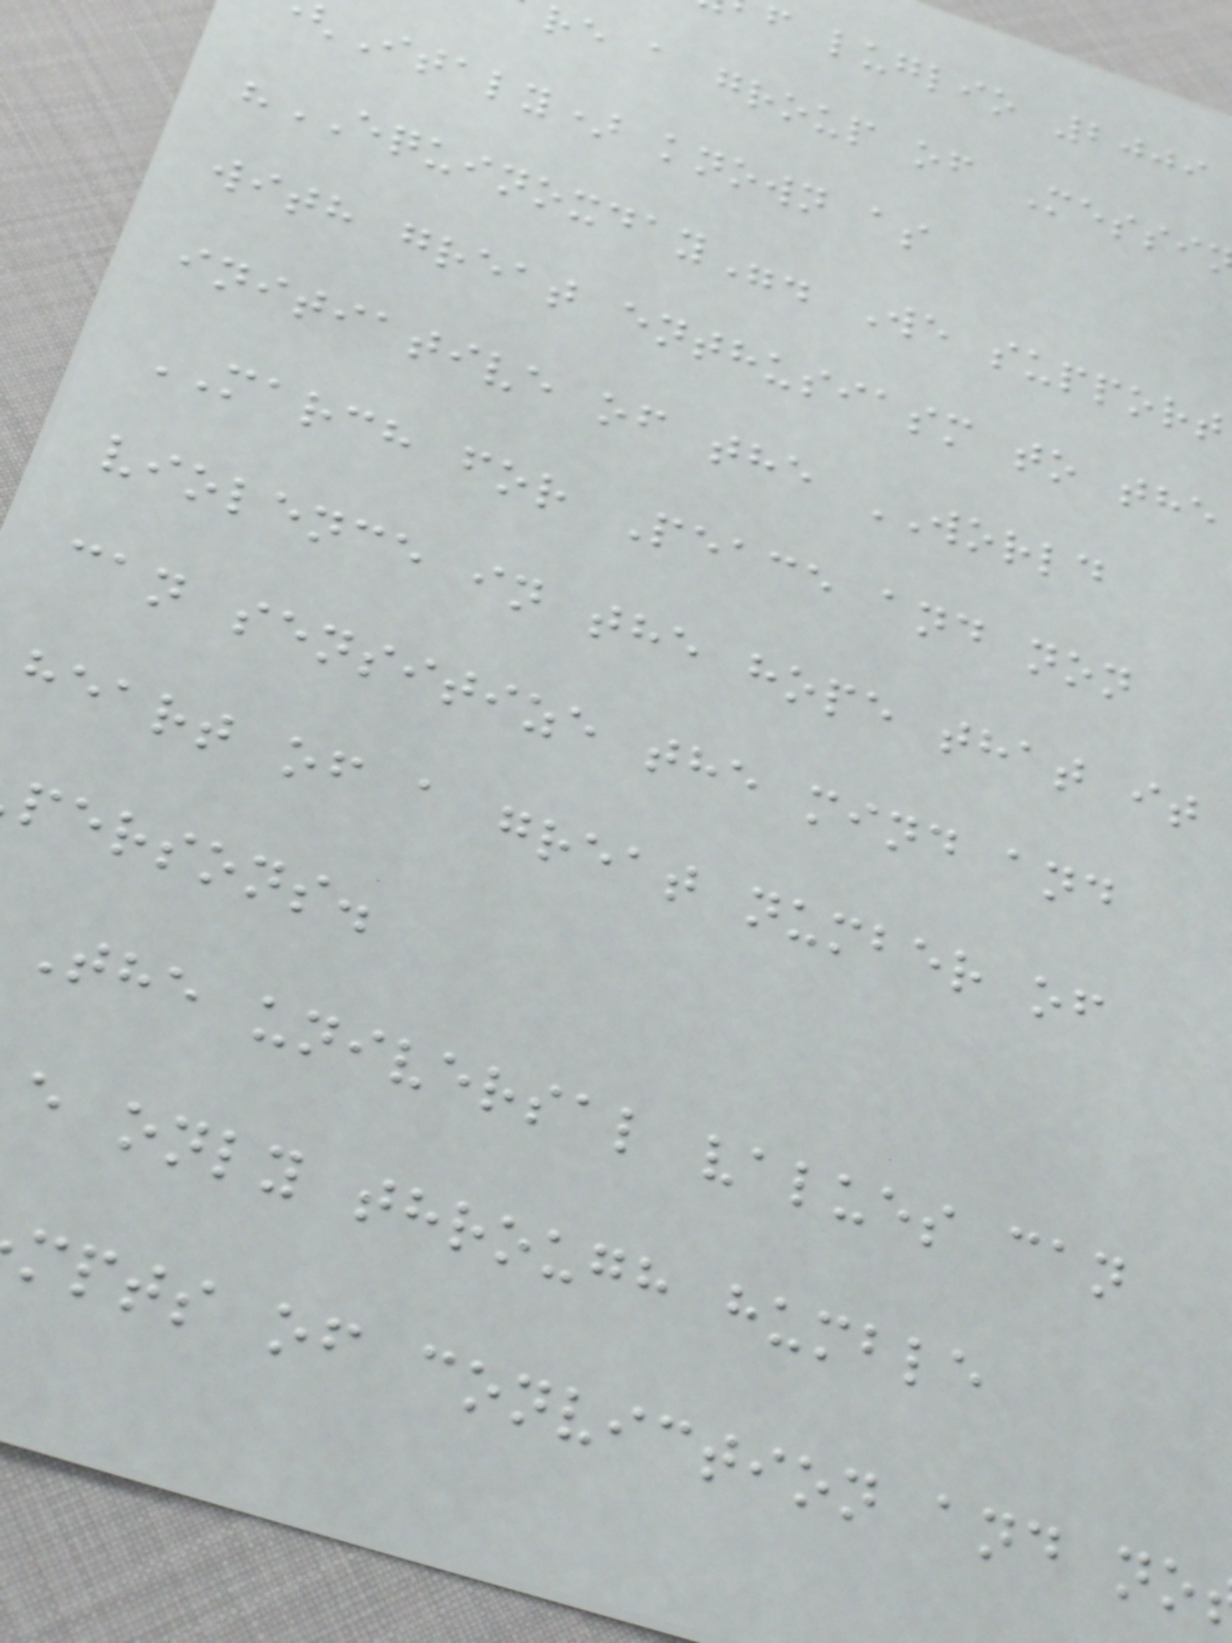f luglio 2009
re a group of Messi
Italy) known as
"EQUINOXDAY". We support
with great enthusiasm to the
initiative of the WORLD
MARCH for Peace and non
violence in the hope that it
can sensitize the mind and
heart of a great number of
persons.
The universal values can
e only through humble
mpts of conviction and no
